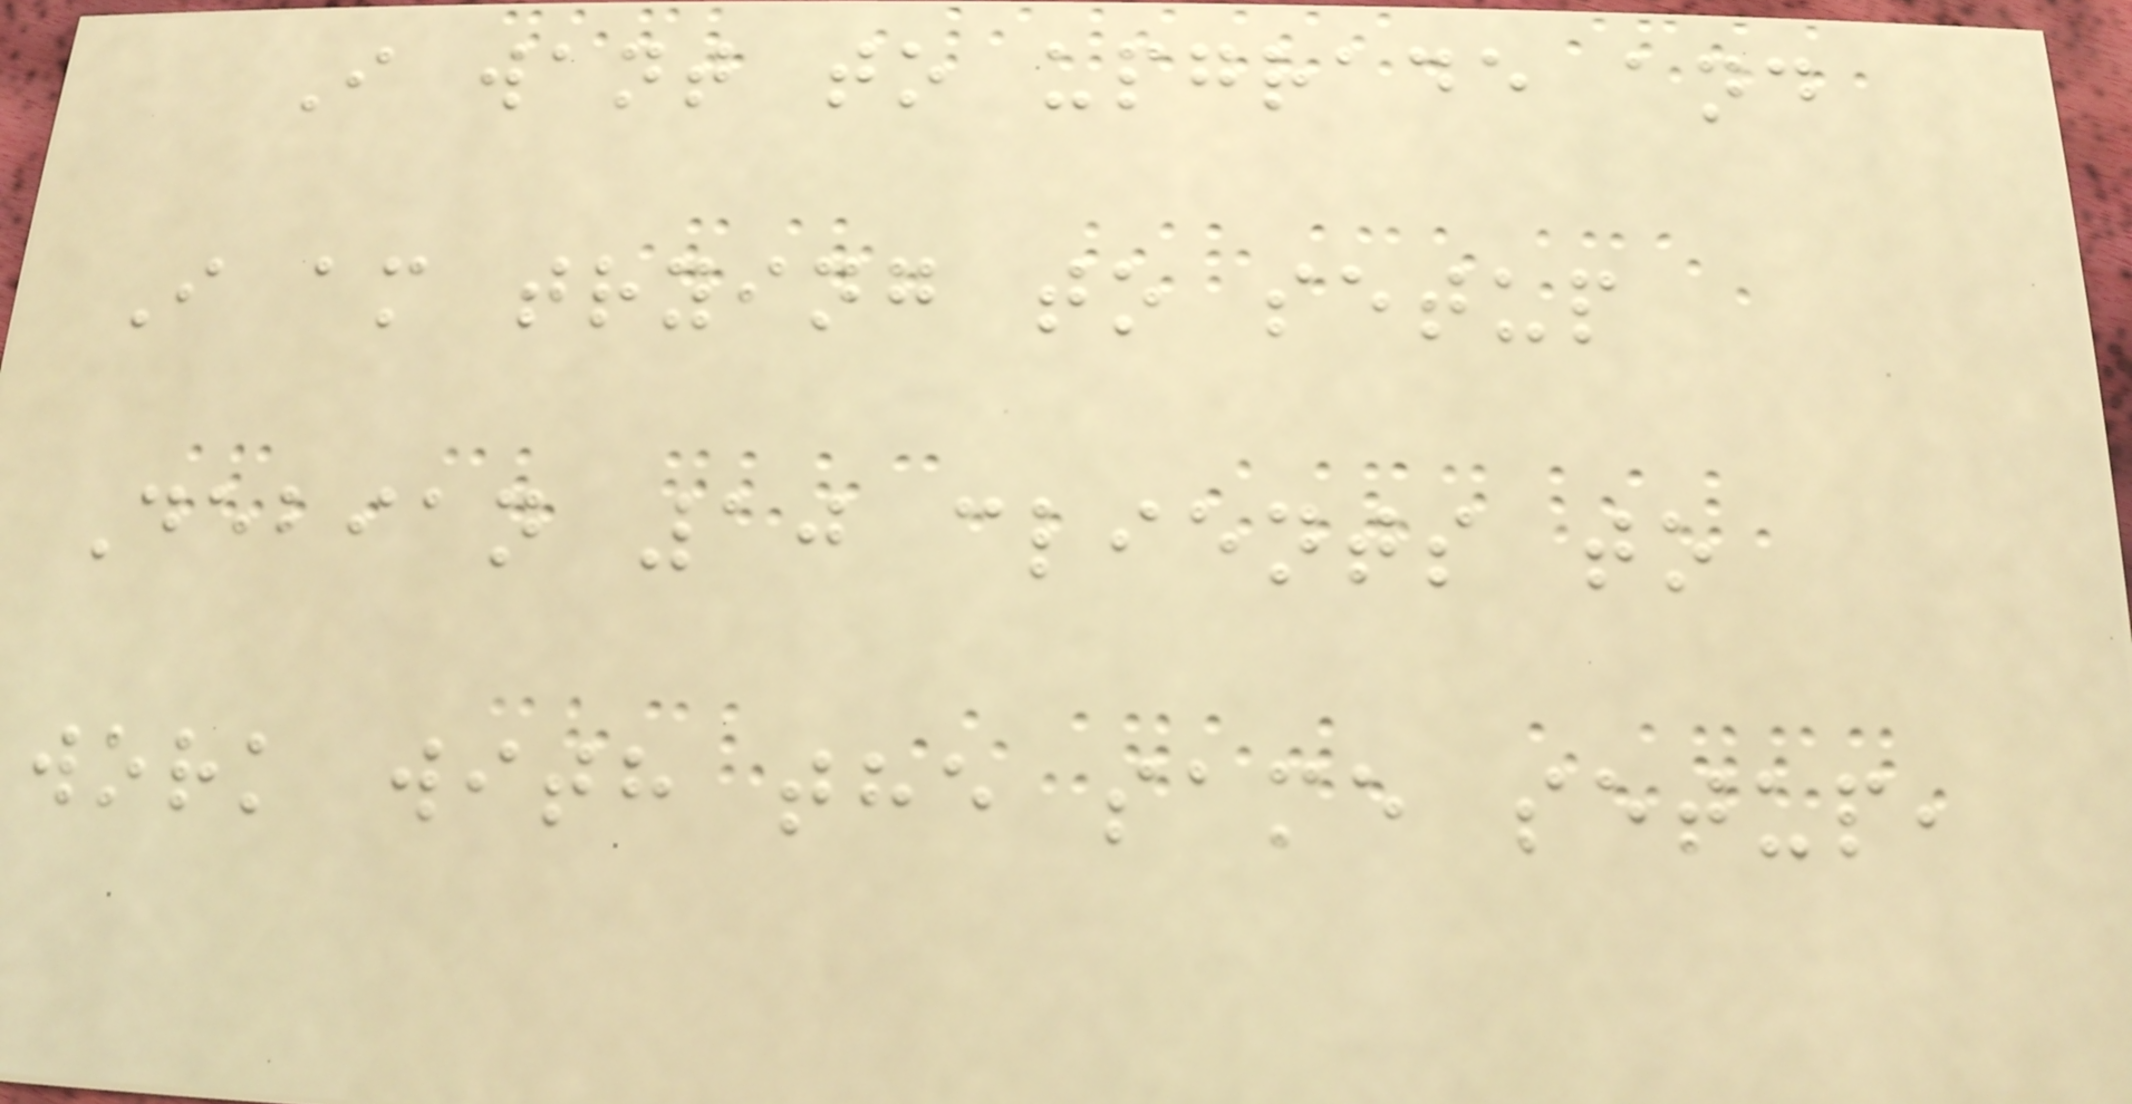I want to upgrade and
I am trying to setup
Debian 10 clients to
work with the same setup,
